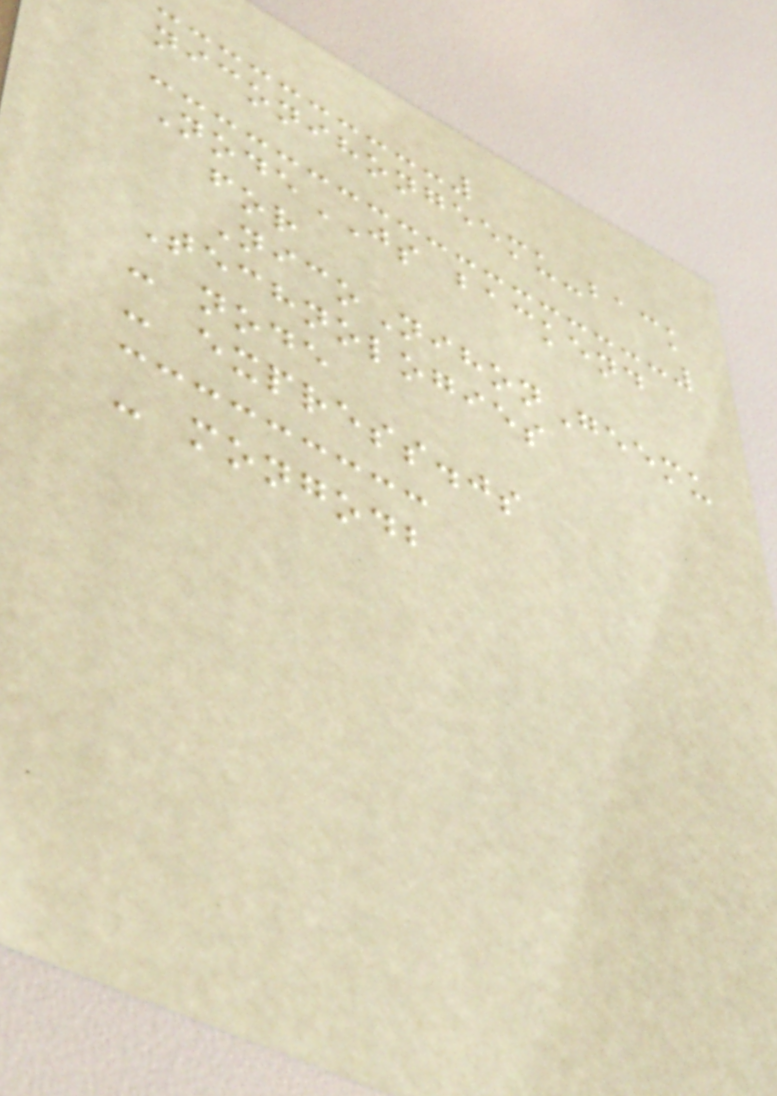niconihongeemu-back
NodeJS backend
for
NicoNihonGeemu
Technologies
- node
- express.js
- mongodb
